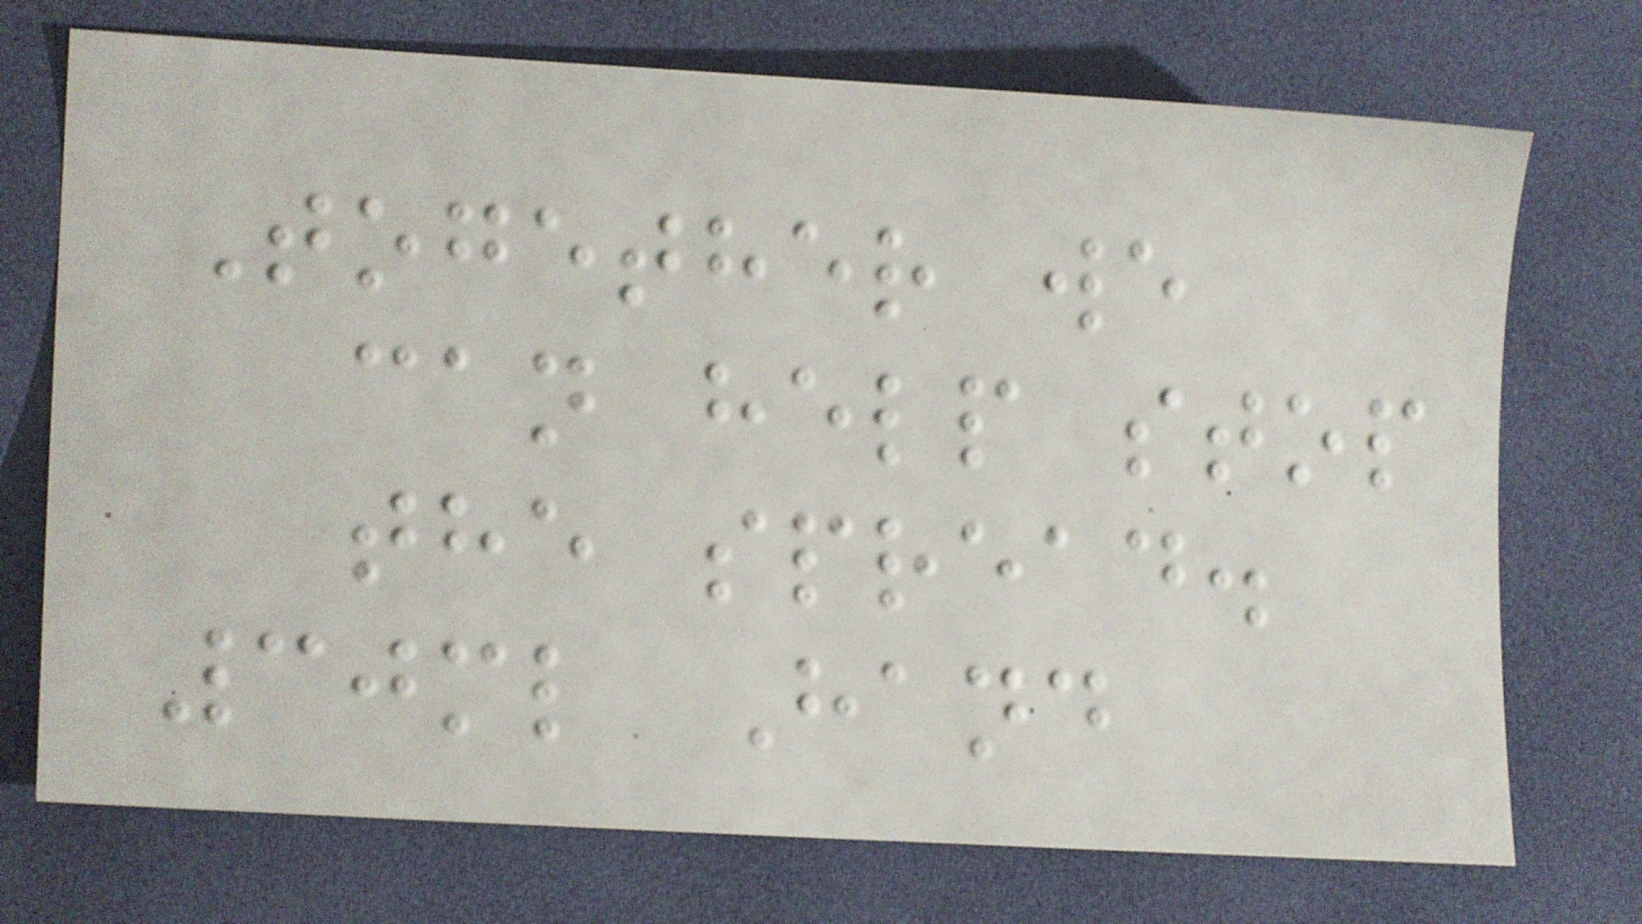Together we
can help stop
the spread.
30ml Hand
